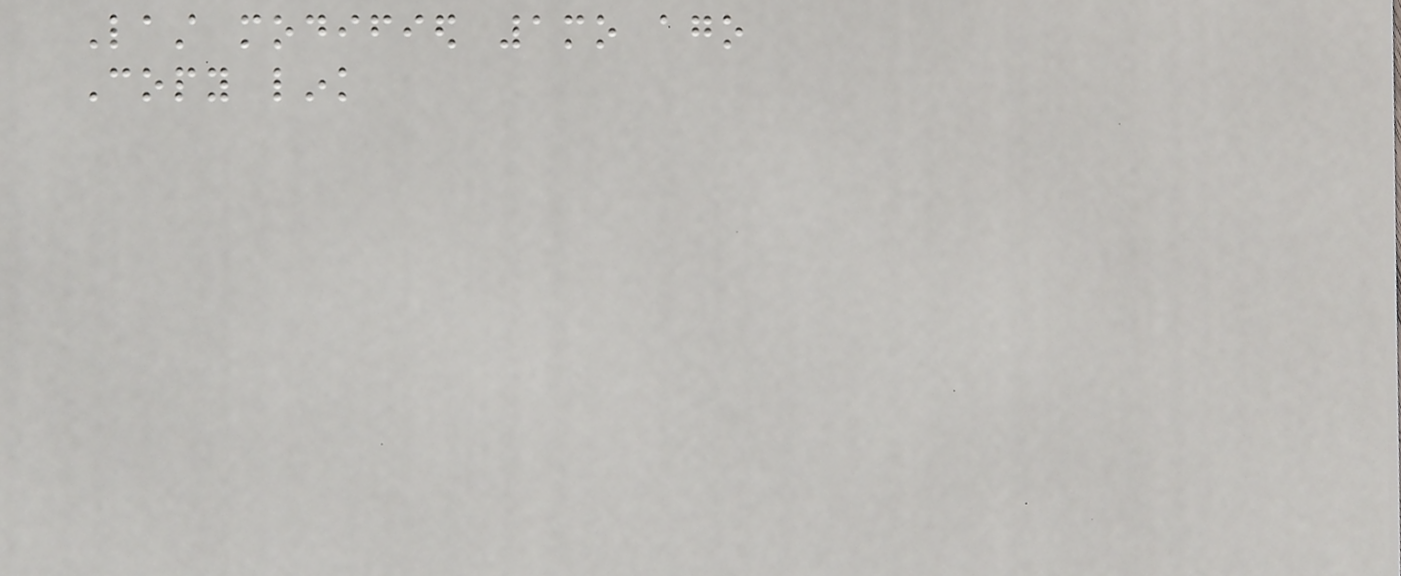Last modified 1mo ago
Copy link
